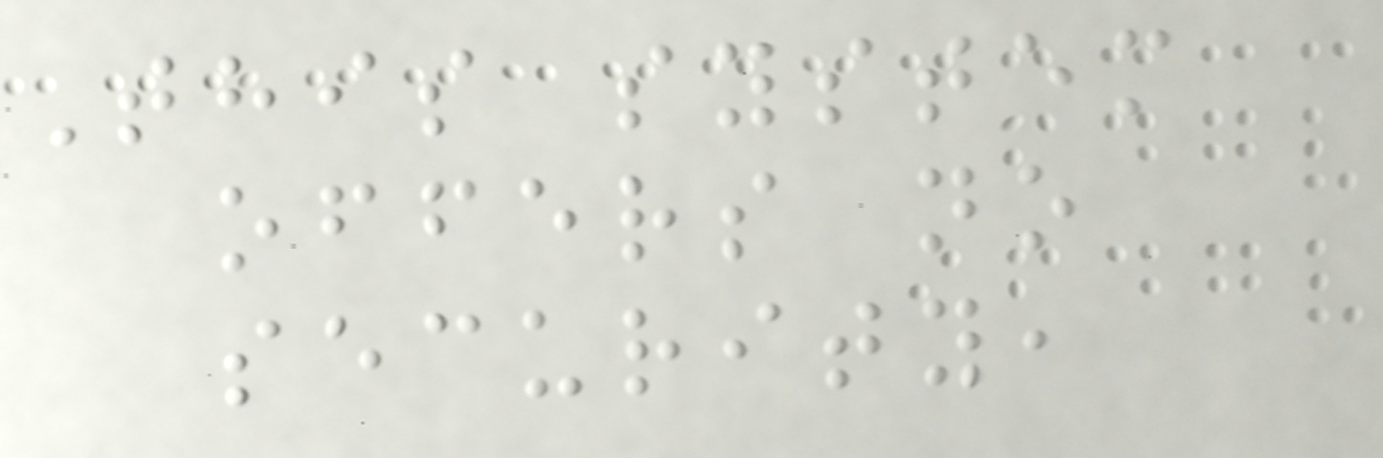This system
offers no
security,
